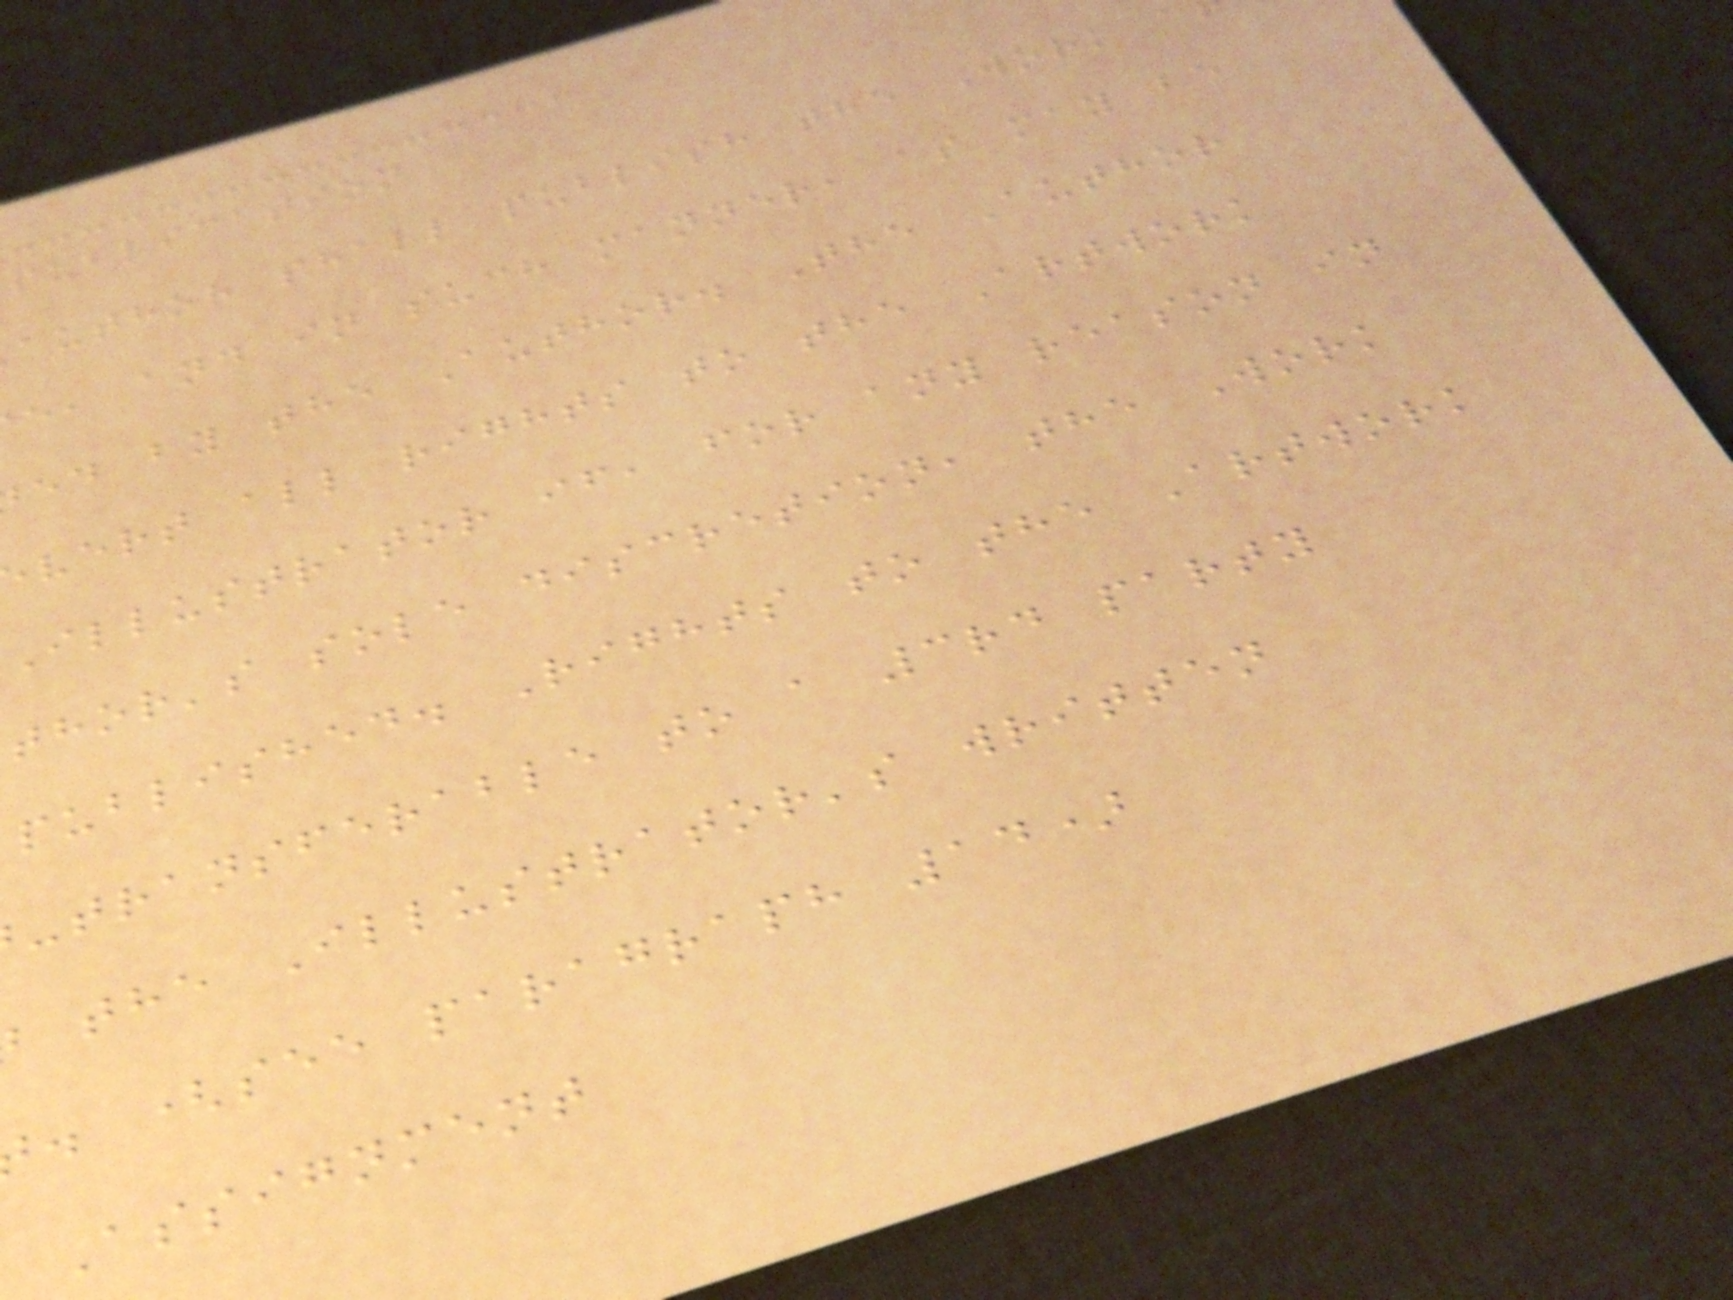publication
author shall publish the Work a
e, and in such manner, as may be
ed by the Author. The Author
vert all rights to the Artwork
Illustrator if, for any reason in
thor's sole discretion, the Work
published. Rights to the Artwork
-transferable to a 3rd party
the Illustrator's written
. (see paragraph 14)
Assignment
